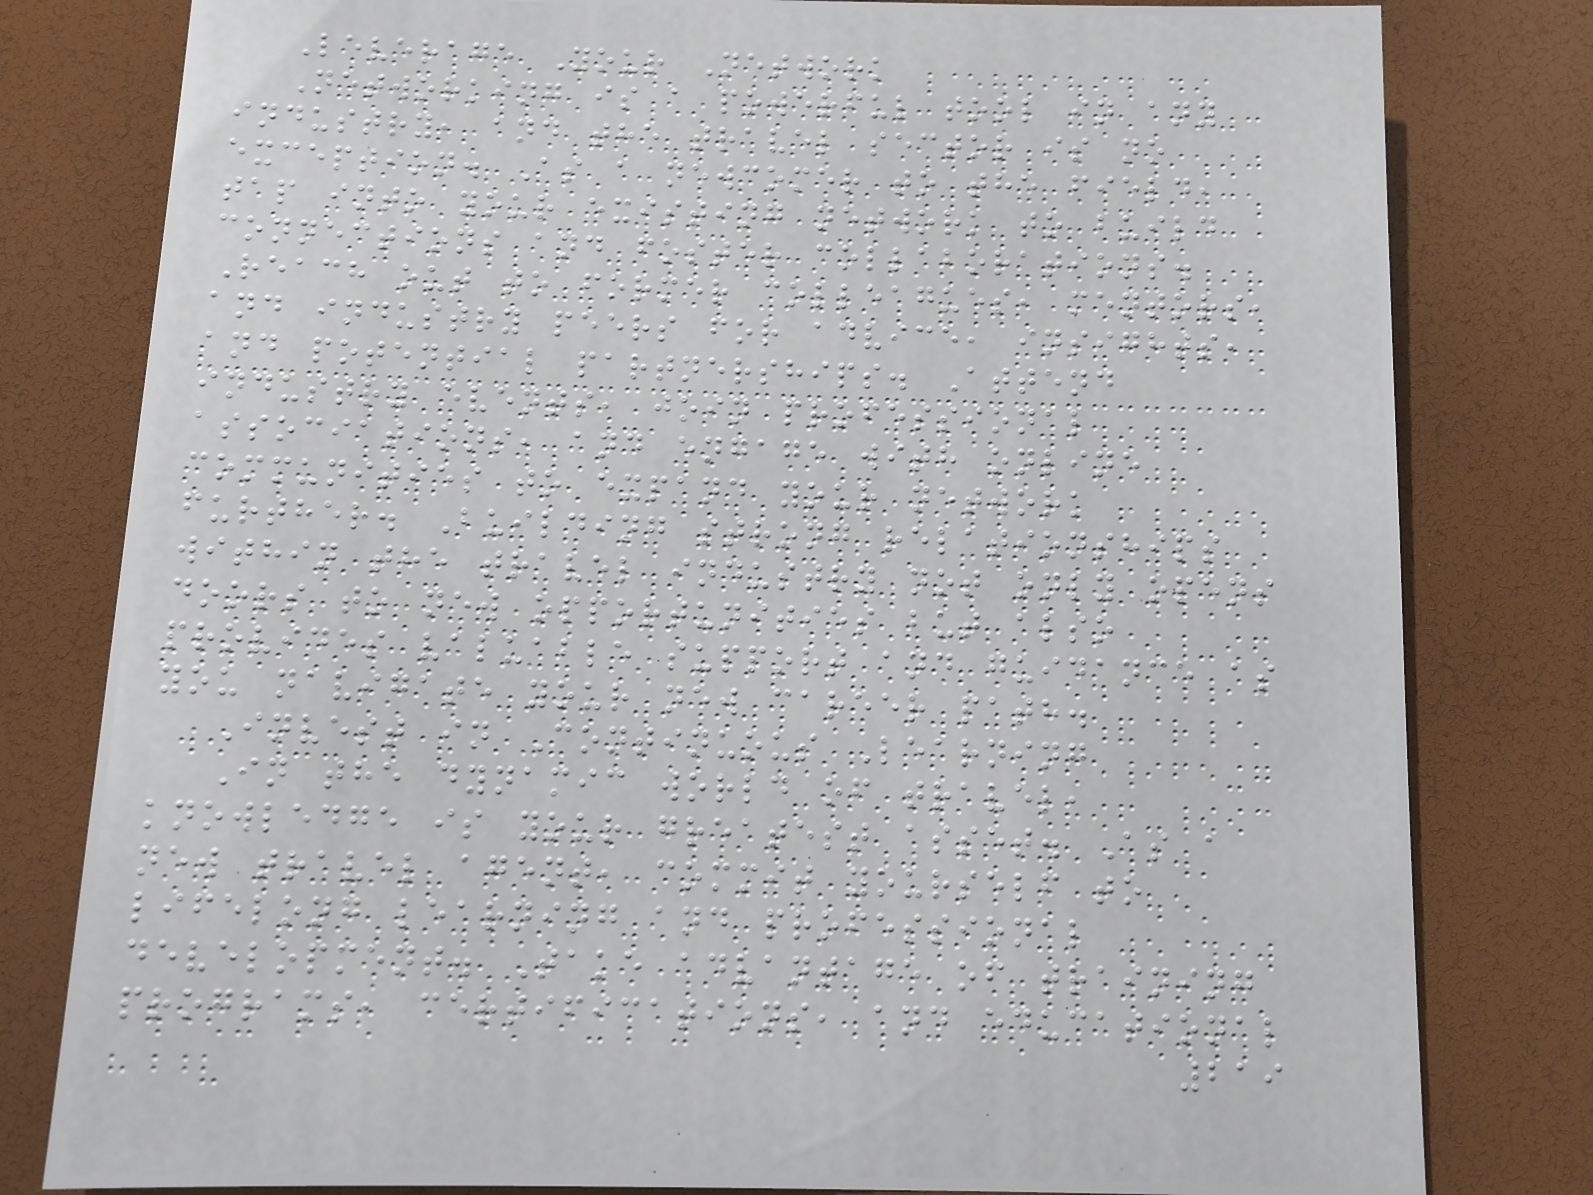Leverage Your Network
Networking is a powerful tool in any
industry, and the travel sector is no
exception. As a newcomer to the field,
tap into your existing network to build
connections and foster collaborations.
Reach out to former colleagues, mentors,
and industry peers for advice, insights,
and potential partnerships. Attend
industry events, join professional
associations, and engage with online
communities to expand your network
further. Building strong relationships
within the travel industry not only opens
doors to new opportunities but also
provides valuable support and guidance as
you navigate your new career path.
Invest in Continuous Learning
In the dynamic world of travel,
knowledge is your greatest asset. As a
new travel agent, commit yourself to
lifelong learning and professional
development. Take advantage of training
programs, certifications, and educational
219
